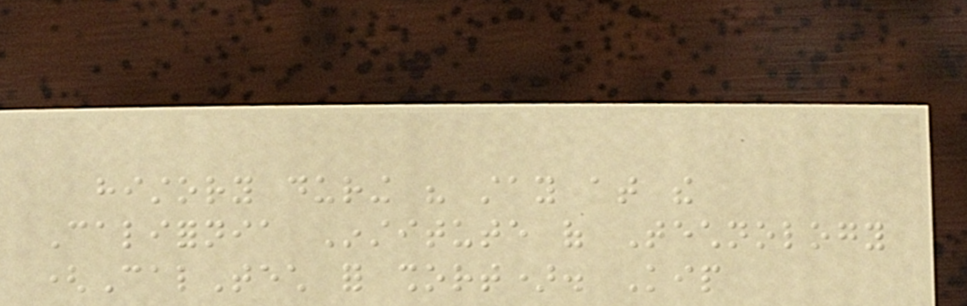history during his stay at the
California Institute of Technology
(CalTech for short). Kip
